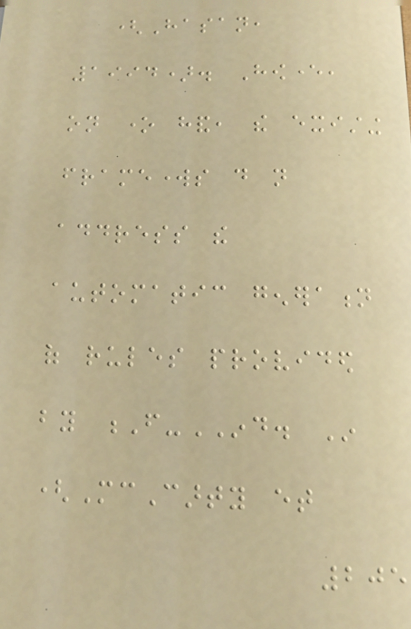(Hasan,
1994). However,
on one hand, the existing
frameworks do not
address the
automatic generation
of rules provided
by F-IND. In
(McCarty et
205
